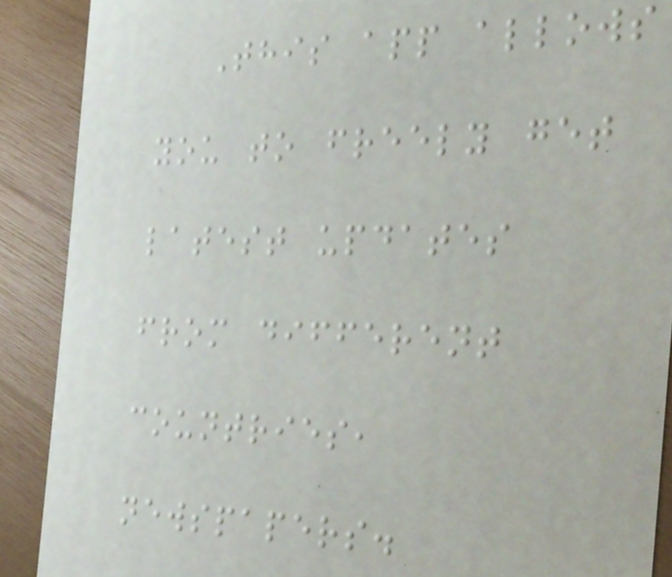This app allows
you to freely get
latest updates
from different
countries,
newspapers.
